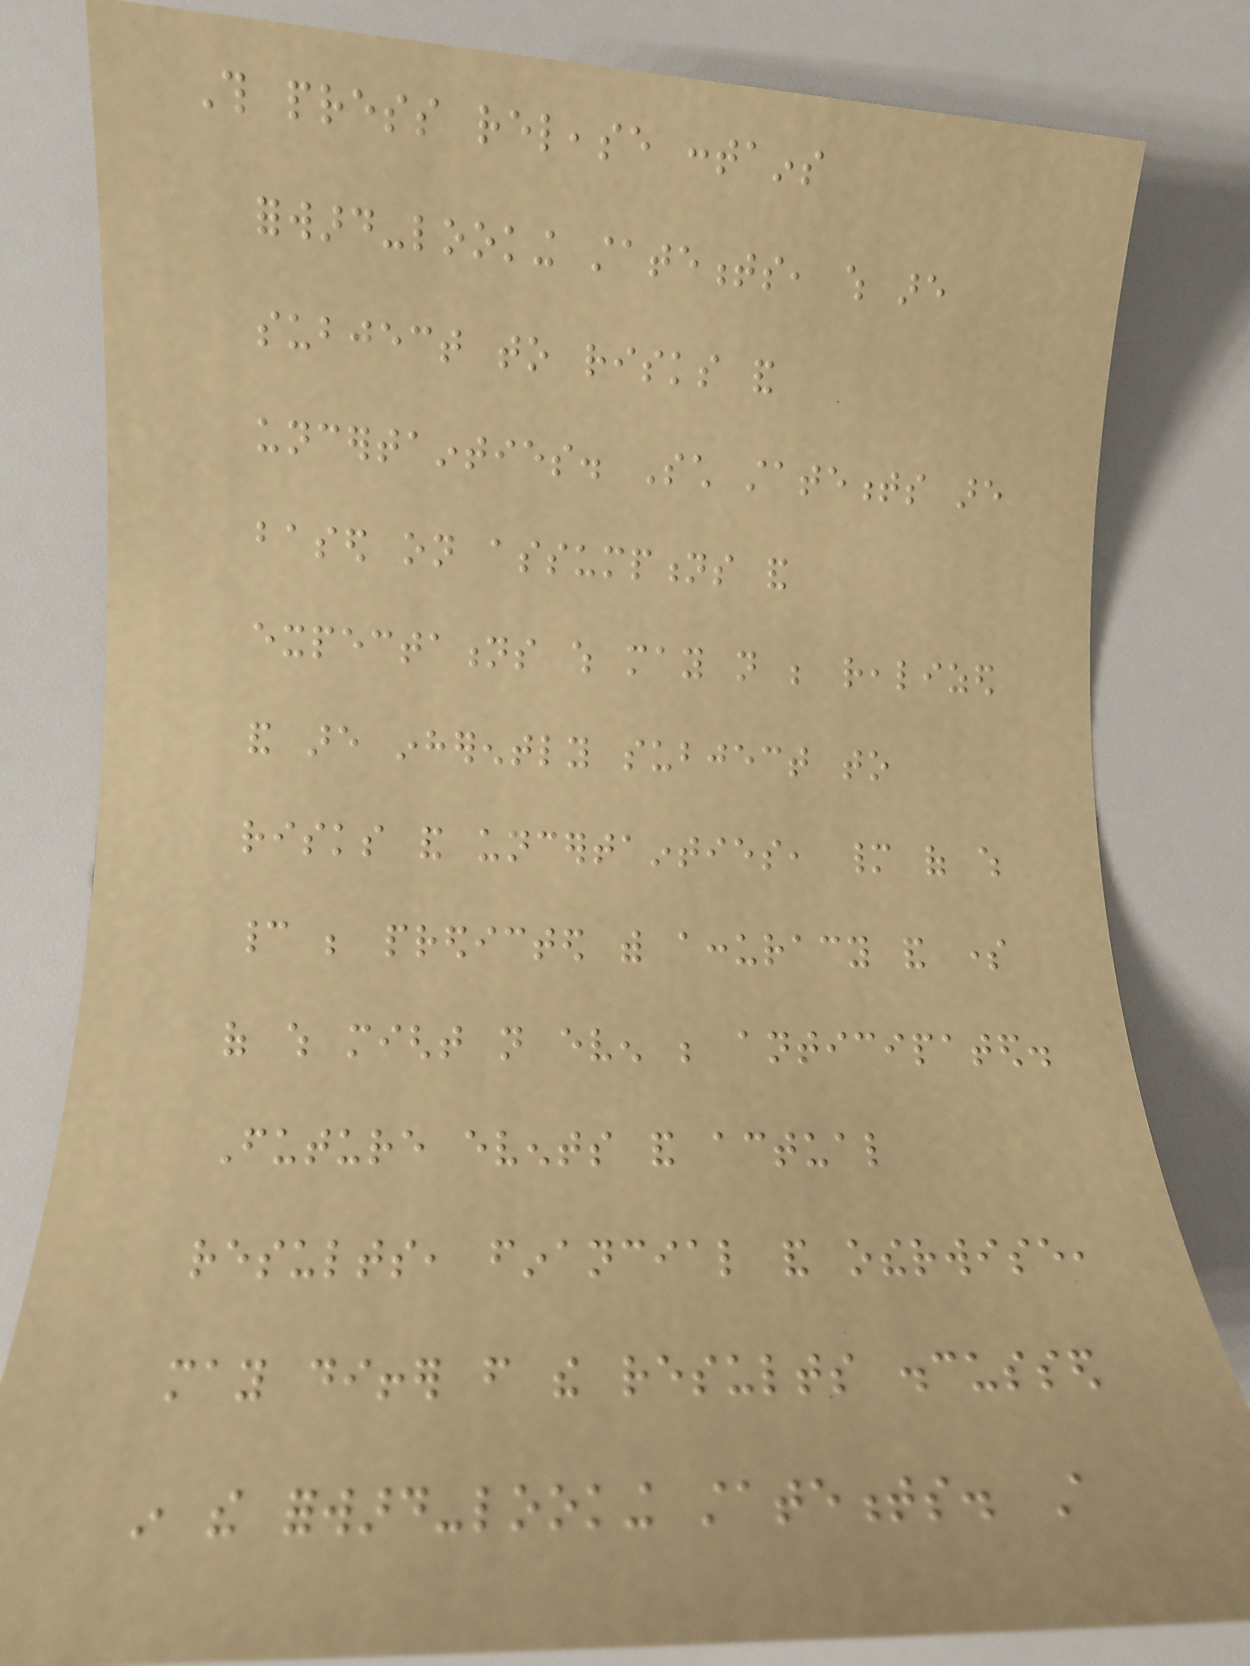This press release contains
forward-looking statements, which are
subject to risks and
uncertainties. Such statements are
based on assumptions and
expectations which may not be realized
and are inherently subject to
risks and uncertainties, many of which
cannot be predicted with accuracy and some
of which might not even be anticipated.
Future events and actual
results, financial and otherwise,
may differ from the results discussed
in the forward-looking statements. A
